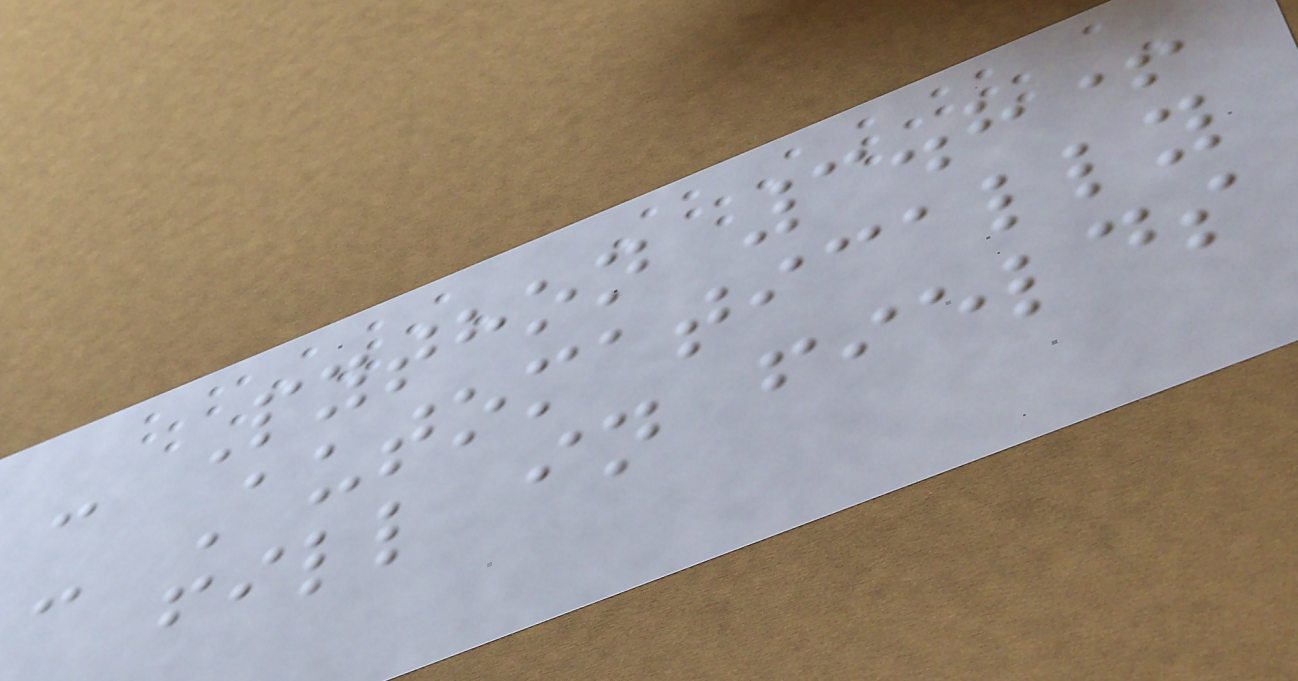- Python 3.8+
- Automatically
fill in fields
